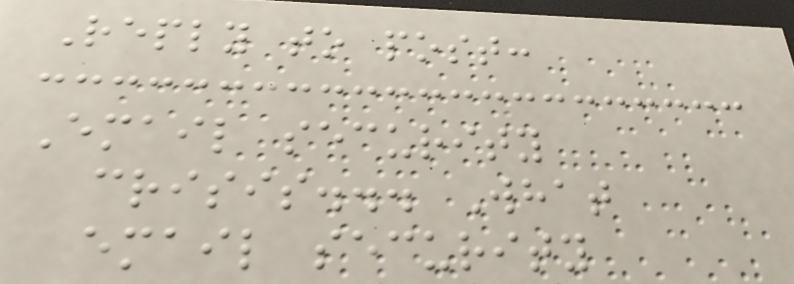Reply to post:
Email security
crisis... What
email security
